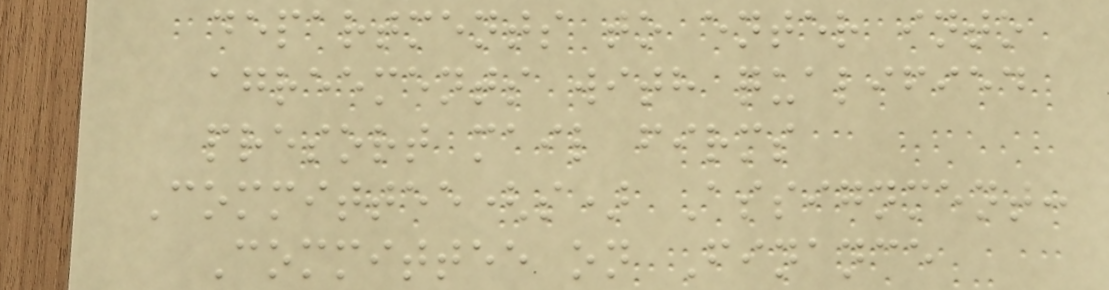departments to enter into
agreements with qualified
presort mail firms
Committee(s) Assignment:
Committee on Finance
